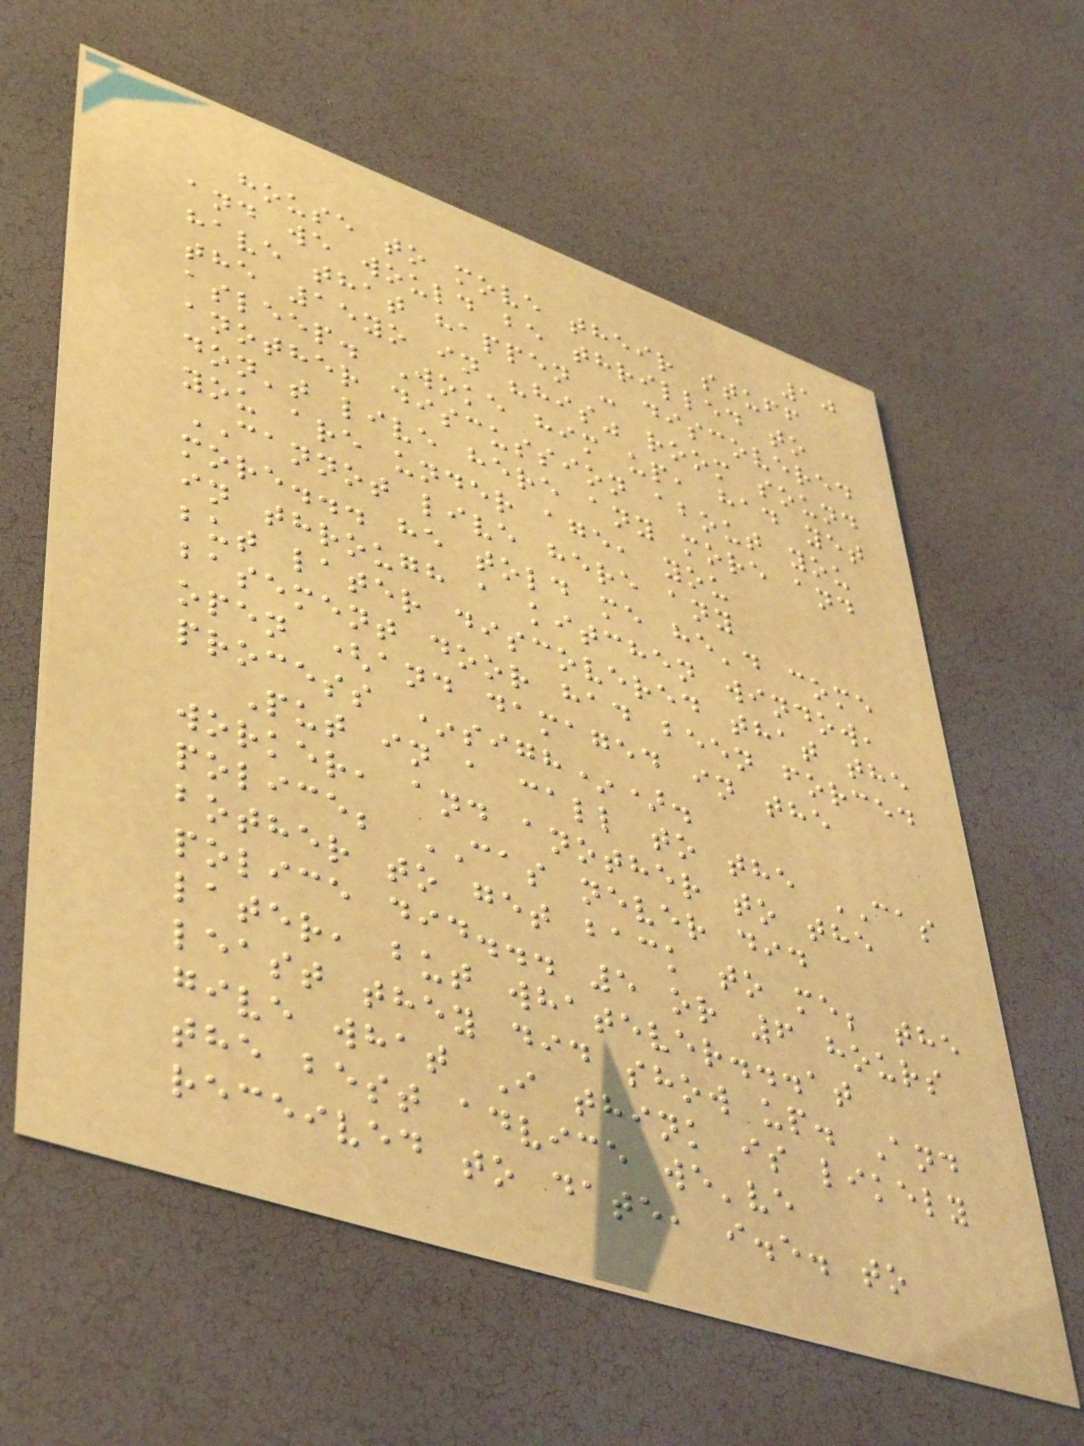10
house to move their stuff
and we would be thrilled to
have that happen - discovered
the 15yo in "his" room sound
asleep. Woke him up, had yet
another discussion about you
don't live here any more and
you are under age, you
CANNOT live here any
more... he told me he'd come
in through a kitchen window,
but later discovered that the
basement door had been forced
open (and damaged in the
process *sigh*).
Put in a call to the CAS
worker, and another to the
police; CAS never did
bother to get back to me; the
police did... 5 or 6 hours
later, but whatever...at
least they did show up. And
give what I think is likely
the best advice we've
received to date, i.e. to
